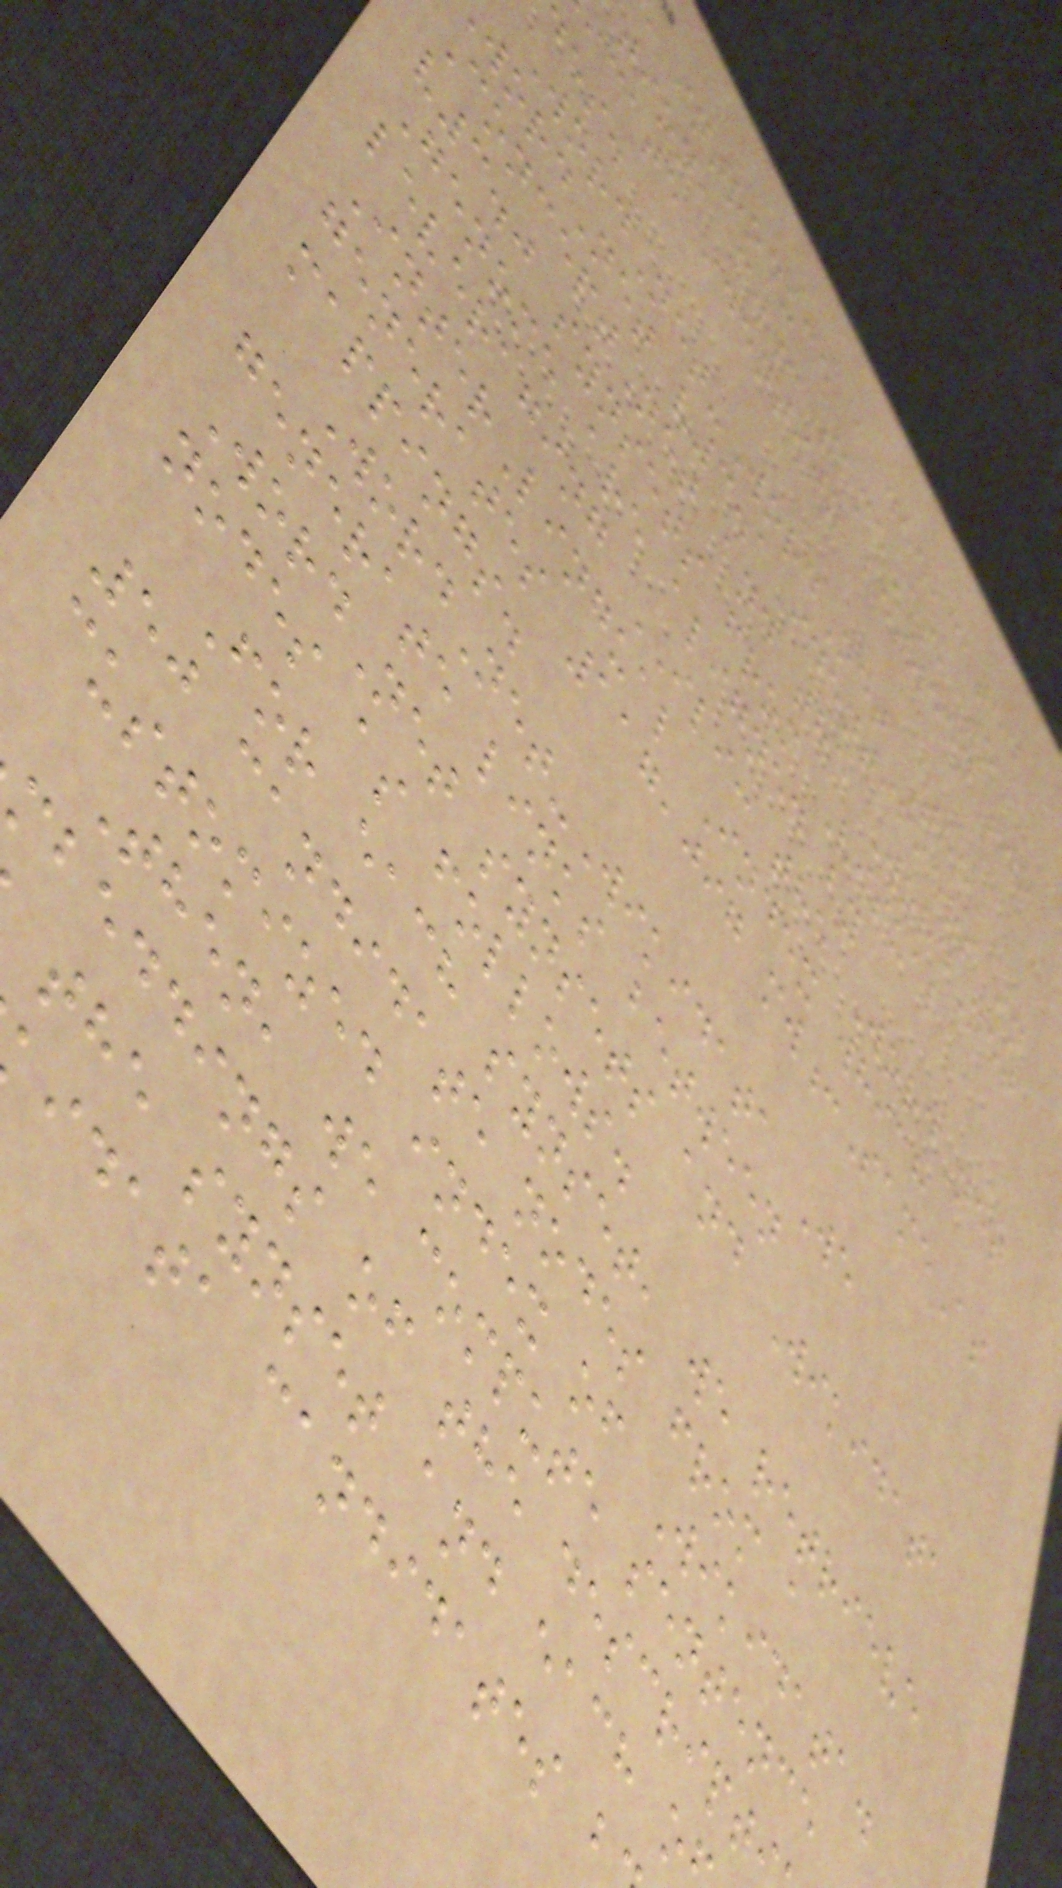introduce a dedicated
tion, mw:SameAs, to
icate identity between two
des.
WordNet-WordNet The
ordNet v3.1 identifiers in
ConceptNet and the WordNet
v3.0 synsets from Visual
Genome are aligned by
leveraging ILI: the WordNet
InterLingual Index which
generates 117,097 mw:SameAs
mappings.
WordNet-Wikidata We
generate links between
WordNet synsets and Wikidata
nodes as follows.
For each synset, we retrieve
50 candidate nodes from a
customized index of Wikidata.
Then, we compute sentence
mbeddings of the descript
the synset and each o
idata candidates b
